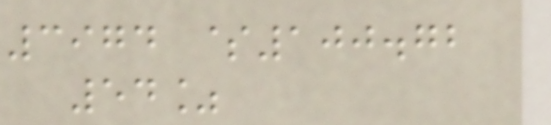3974 $100.72
54%
